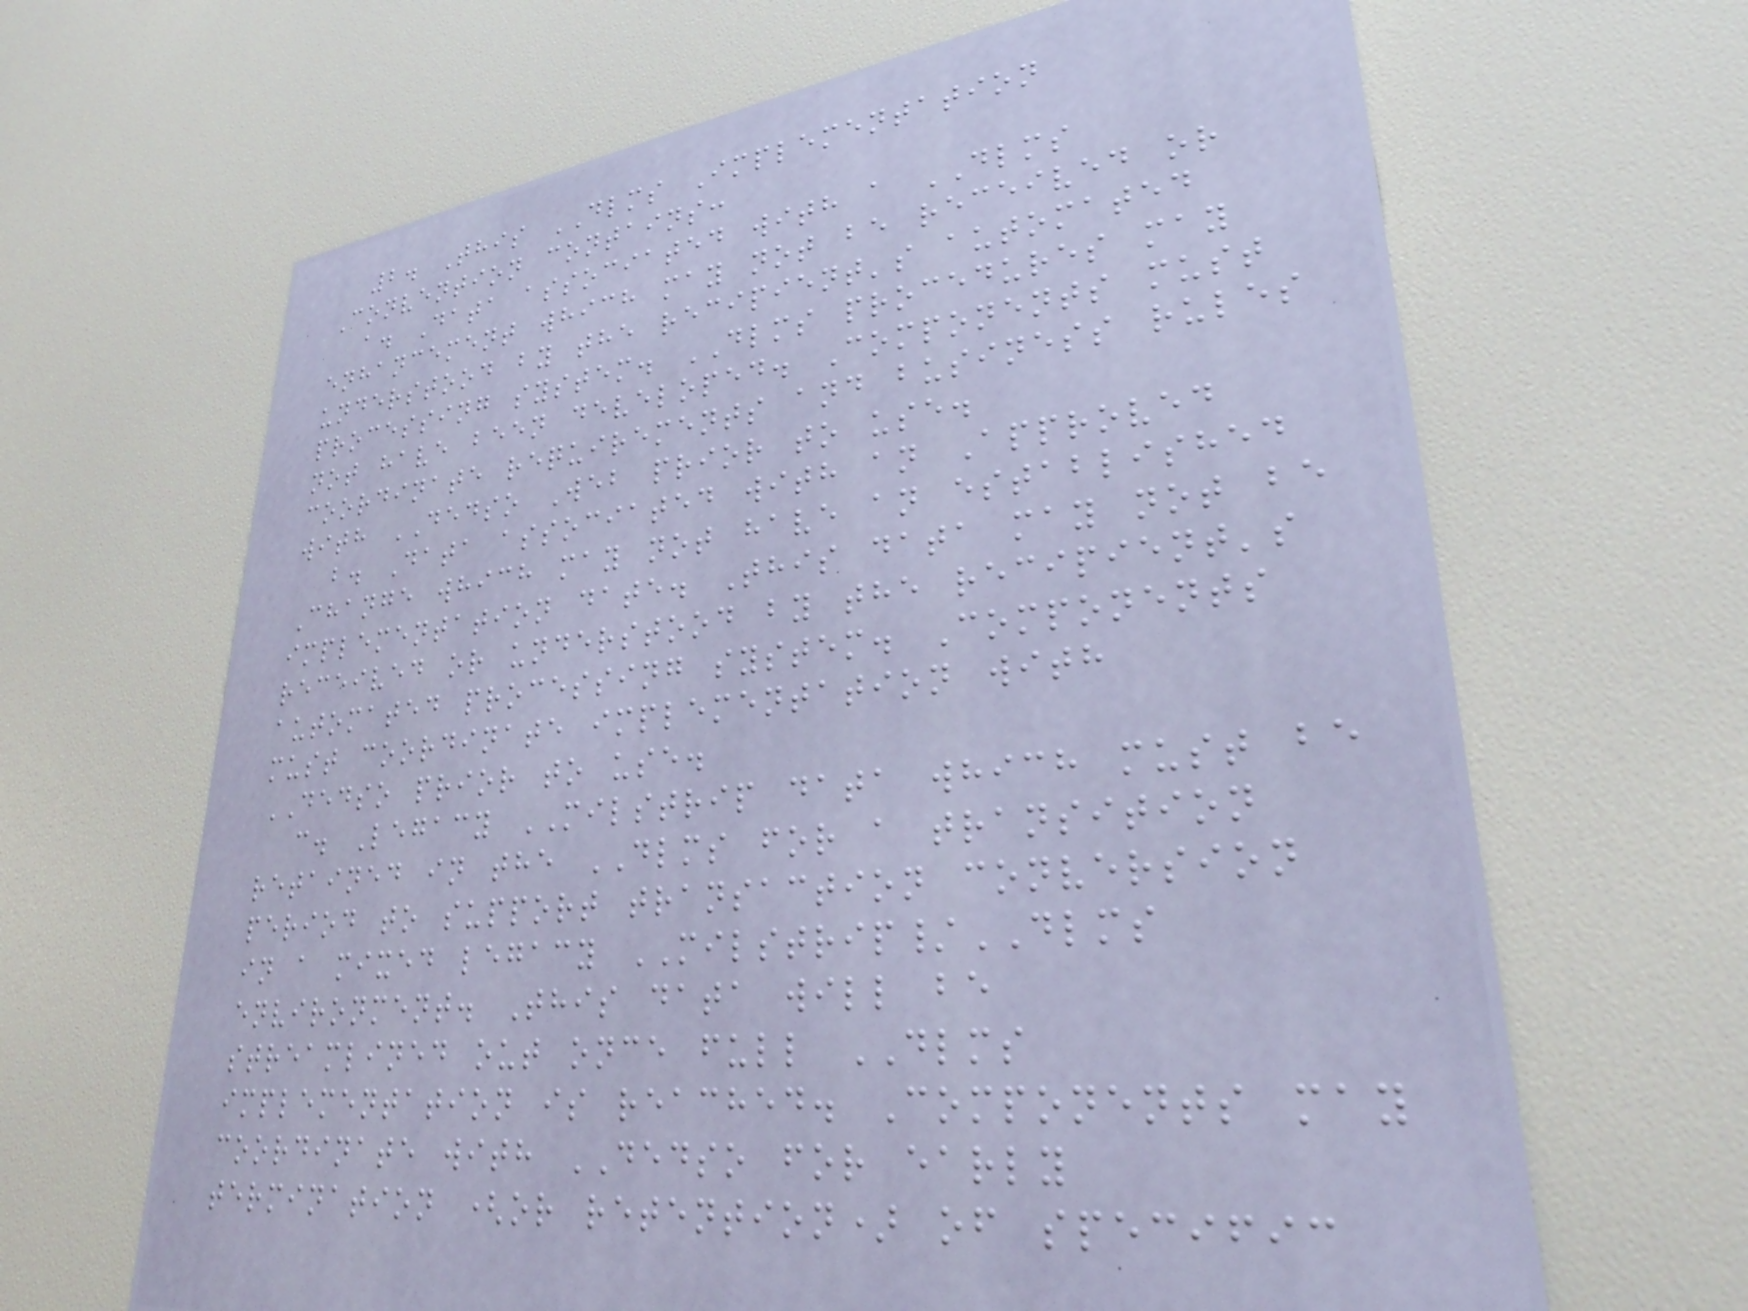2. This DLMS Implementation
Convention contains:
a. Data associated with a DLMS
enhancement which may not be received or
understood by the recipient's automated
processing system. DLMS procedures may
not have been developed. Components must
coordinate requirements and business rules
with DEDSO Web prior to use.
b. Data associated with an Approved
Change which may not have an established
implementation date. This data may not be
received or understood by the recipient's
automated processing system. Components
must coordinate implementation with
DEDSO prior to use.
c. Legacy MILSTRIP data which must be
retained in the DLMS for a transition
period to support transaction conversion
in a mixed legacy MILSTRIP/DLMS
environment. This data will be
streamlined out once full DLMS
implementation is reached. Components may
coordinate with DEDSO for early
termination (or retention) of specific
